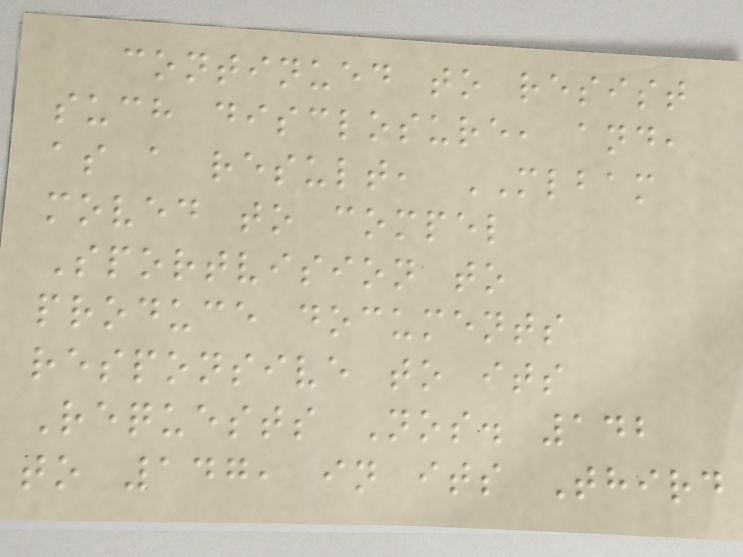continued to resist
such disclosure, and,
as a result, MLBAM
moved to compel
Sportvision to
produce documents
responsive to its
Requests Nos. 142
to 147, in its Third
